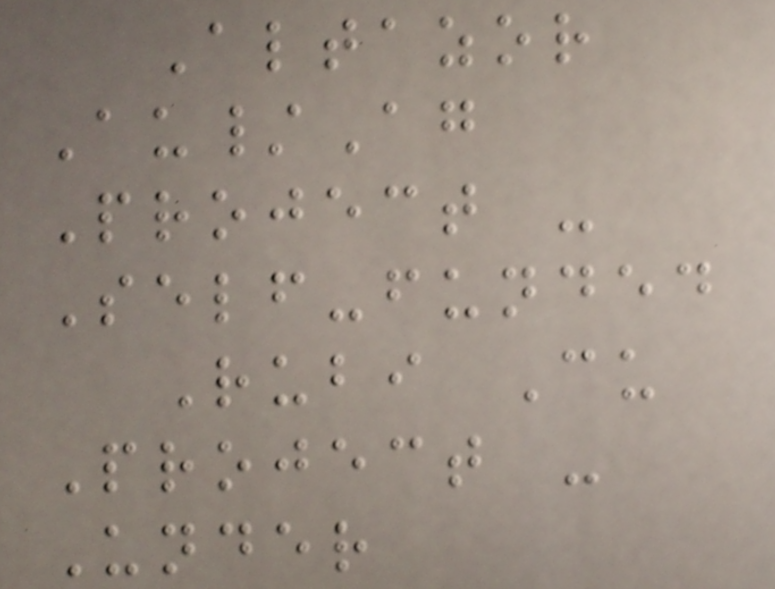Altazor
Au/Ag
Project -
Self-funded
Rubi Cu
Project -
Under
